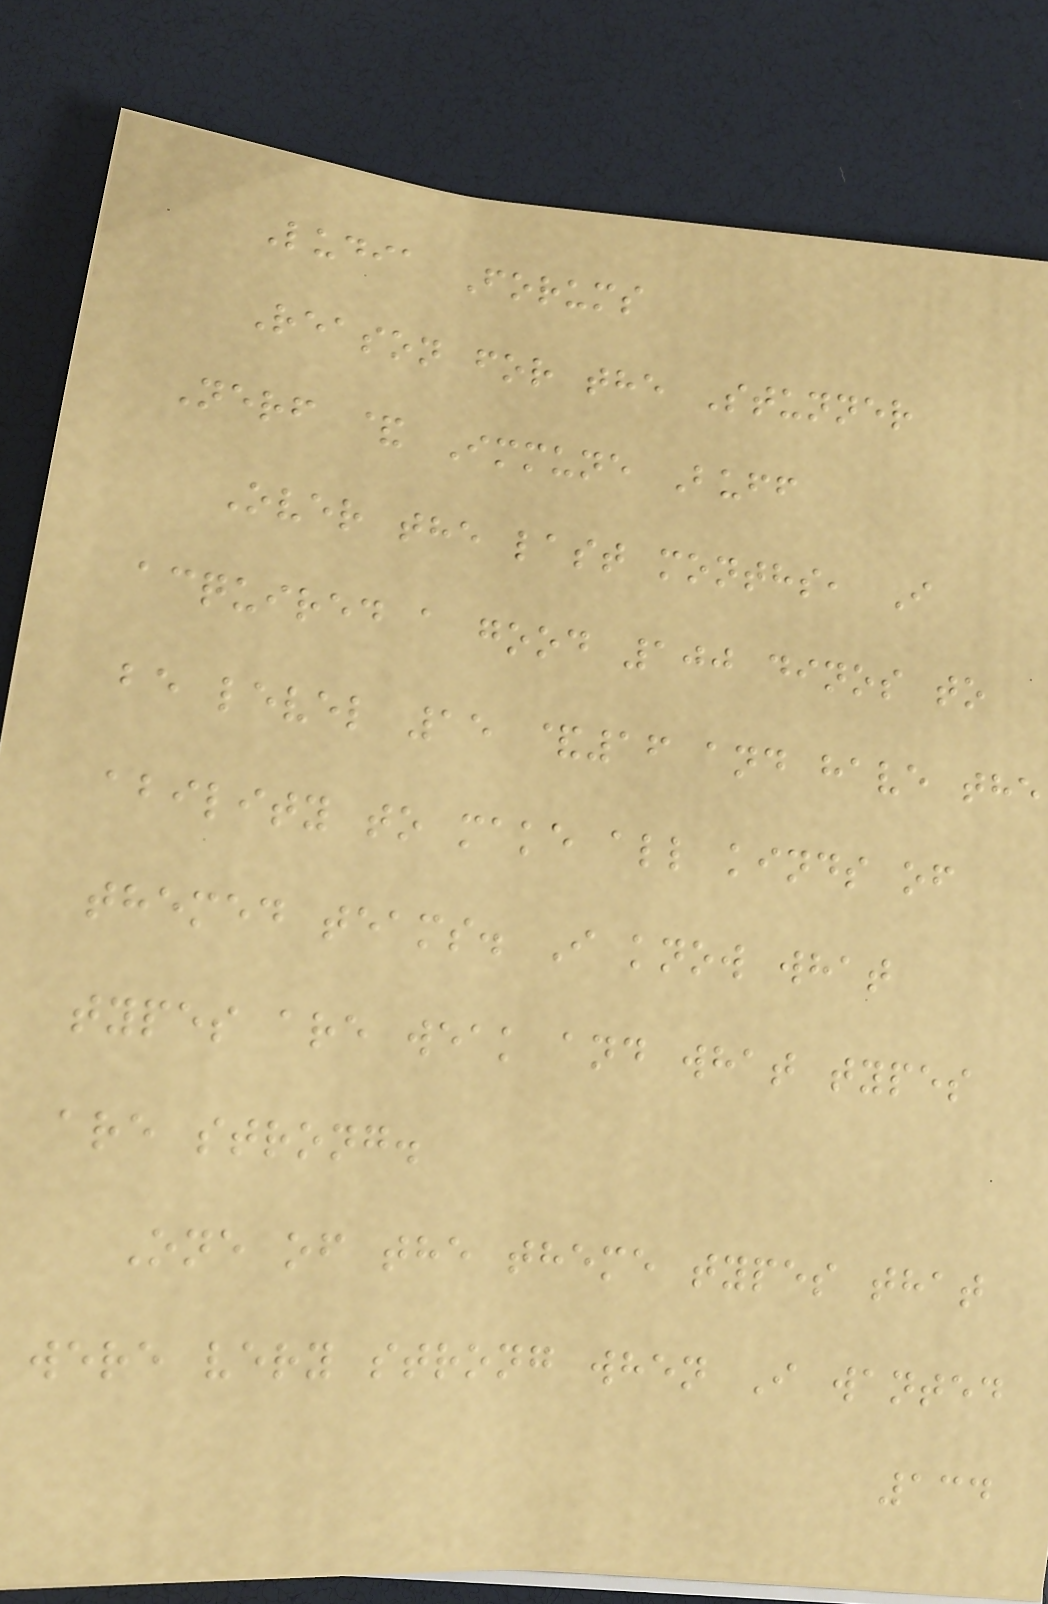Ludia Forums
Reason for the Stunner
Nerf & Immune Buff
Over the last months, I
acquired a good 100 dinos to
be level 15 &16 and have the
ability to make all kinds of
themed teams. I know what
types are weak and what types
are strong.
One of the theme types that
were very strong when I wanted
134
